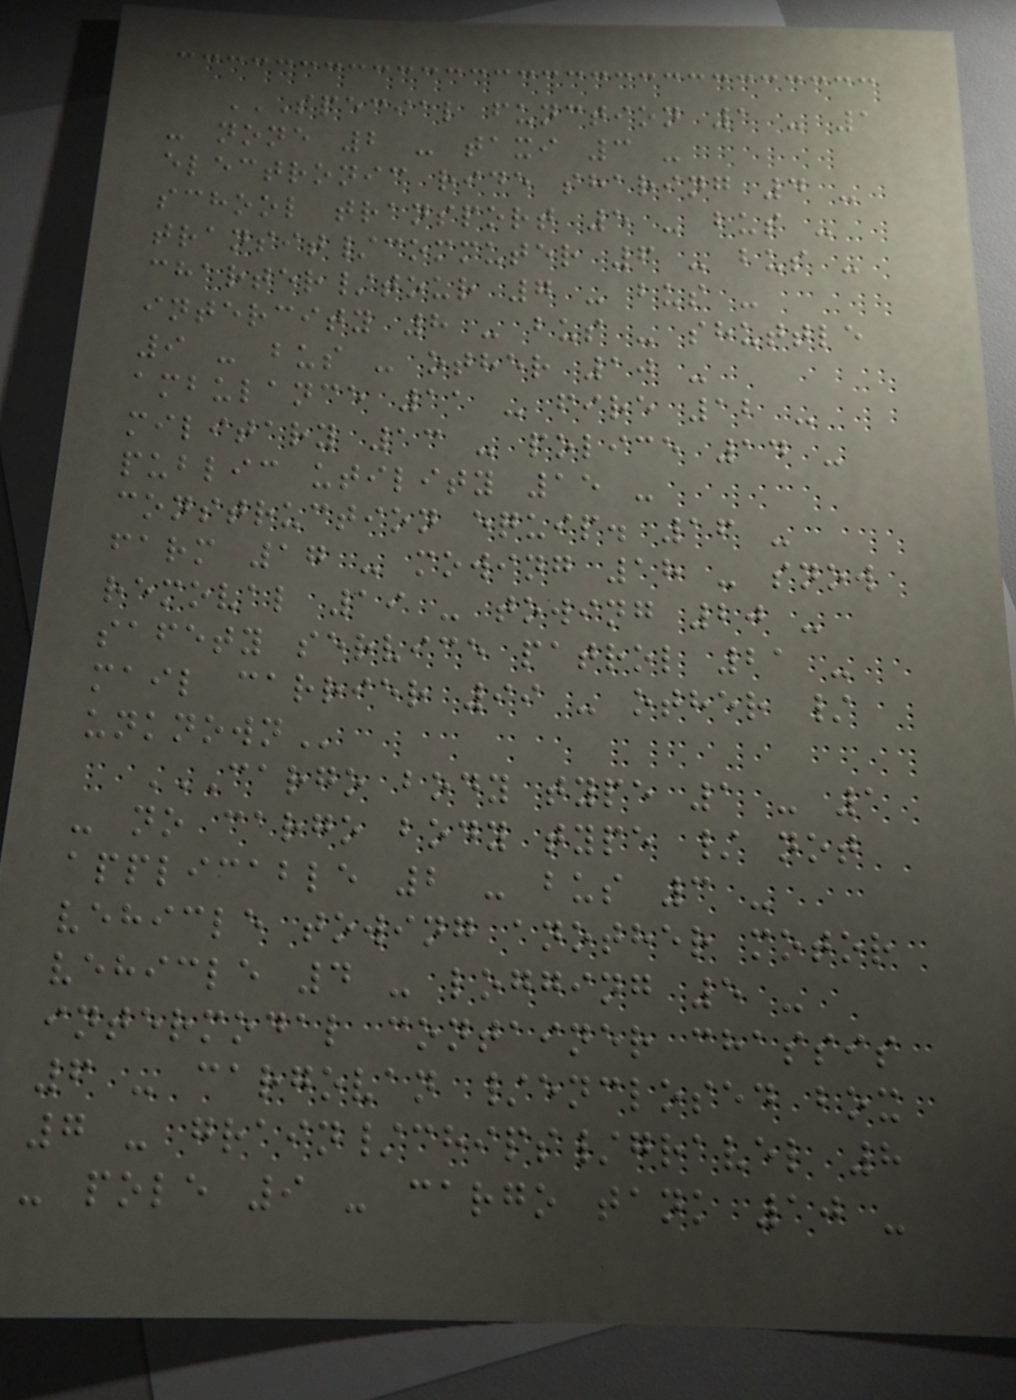SPECIAL FUNCTION 1 - 1
- NONE 2 - TAXI 3 -
ELECTRONIC RIDE SHARING 4 -
SCHOOL TRANSPORT 5 - BUS -
TRANSIT/COMMUTER 6 - BUS -
CHARTER/TOUR 7 - BUS -
INTERCITY 8 - BUS - SHUTTLE
9 - BUS - OTHER 10 -
AMBULANCE 11 - FIRE 12 -
MILITARY 13 - POLICE 14 -
PUBLIC UTILITY 15 -
CONSTRUCTION EQUIP. 16 -
FARM 17 - MOWING 18 - SNOW
REMOVAL 19 - TOWING 20 -
SAFETY SERVICE PATROL 21 -
MAIL CARRIER 99 - OTHER /
UNKNOWN
CARGO BODY TYPE 1 - 1
- NO CARGO BODY TYPE / NOT
APPLICABLE 2 - BUS 3 -
VEHICLE TOWING ANOTHER MOTOR
VEHICLE 4 - LOGGING 5 -
INTERMODAL CONTAINER CHASSIS
6 - CARGOVAN /ENCLOSED BOX
7 - GRAIN/CHIPS/GRAVEL 8
- POLE 9 - CARGO TANK 10 -
